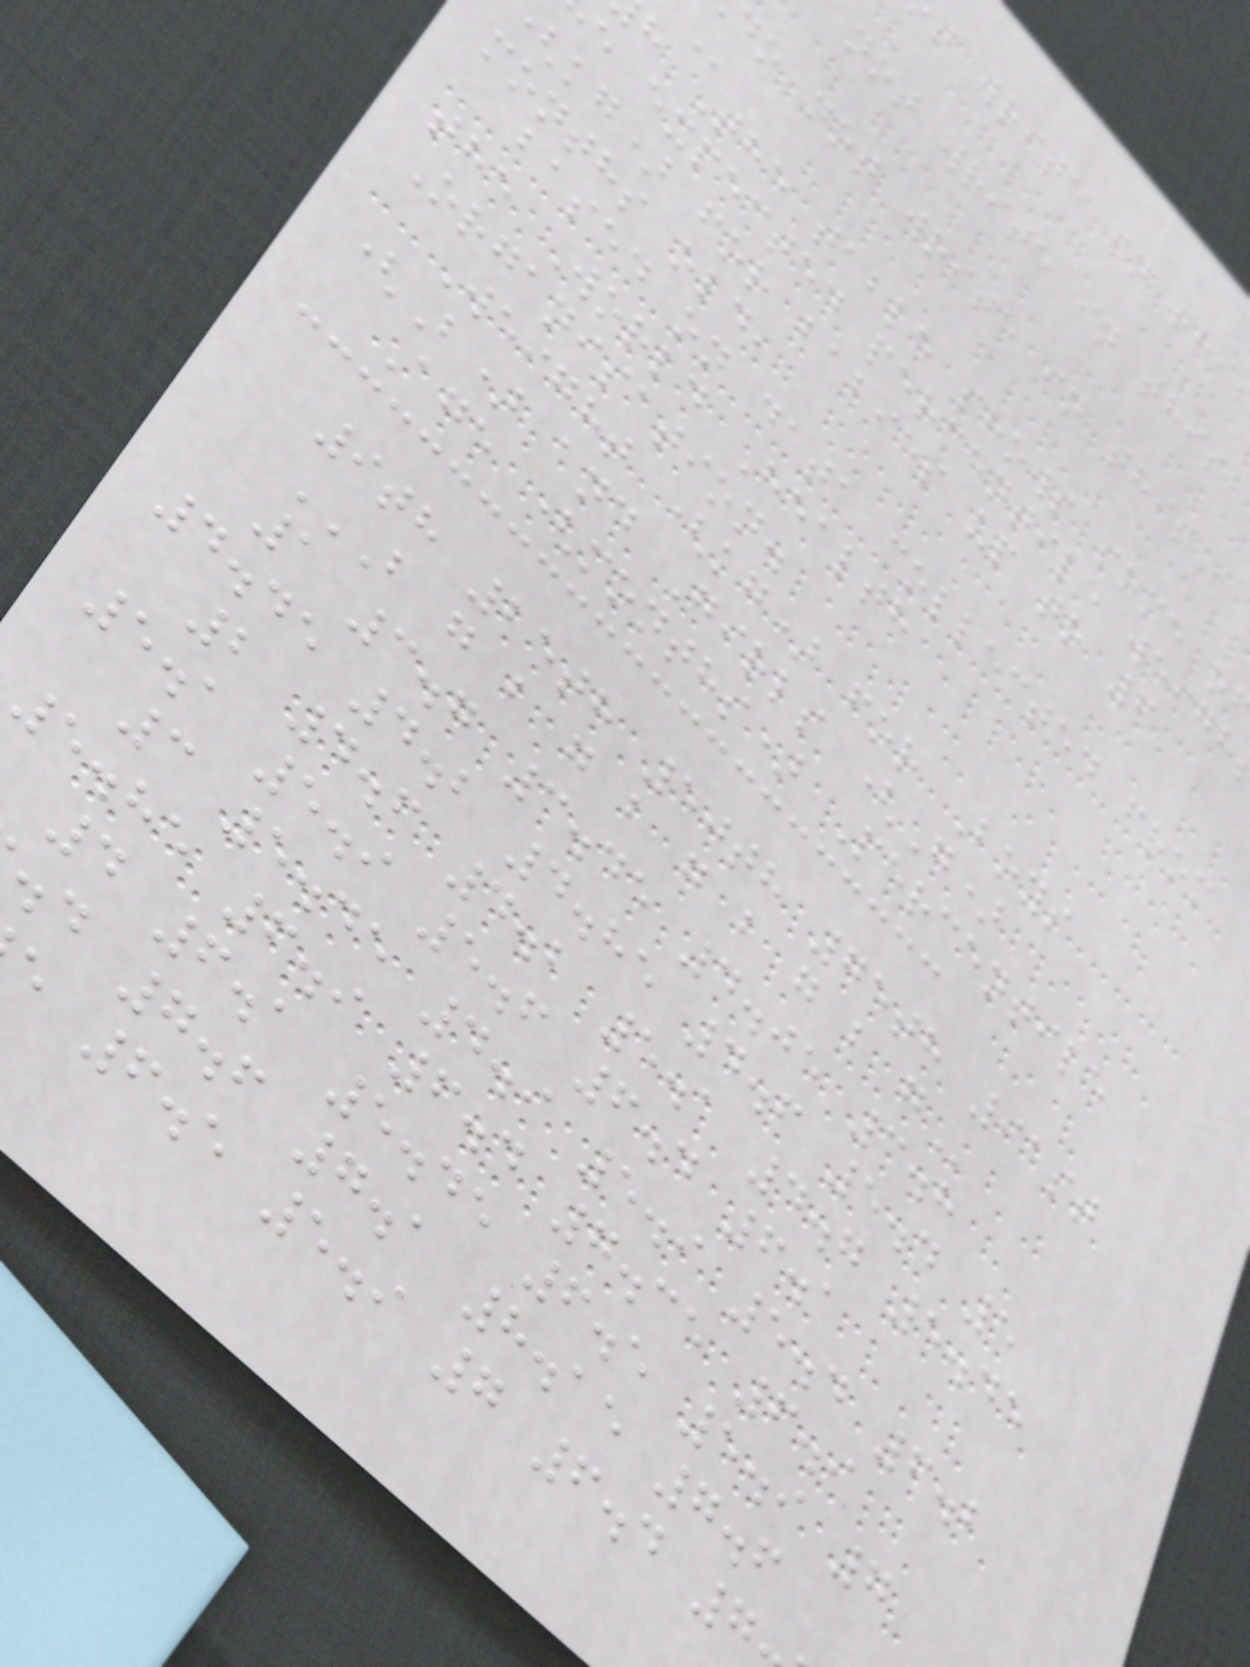t write in
not write in this
do not write in this
h The table shows some o
e expected percentile weigh
kg) for babies up to 6
months old,
based on data collected from
the World Health
Organisation.
Weight (kg) for Boys
(B) and Girls (G)
Age (months) Percentile
9th 25th 50th 75th 91st
B G B G B G B G B G
1 3.7 3.45 4.05 3.8
4.45 4.2 4.85 4.6 5.4 5
2 4.6 4.2 5.1 4.7 5.45
5.1 5.9 5.6 6.4 6.1
3 5.45 4.9 5.9 5.4 6.2
5.85 6.9 6.4 7.35 6.9
4 6.1 5.45 6.5 5.9 7
.d 7.6 7.1 8.15 7.6
e 6.5 5.9 7 6.4 7
